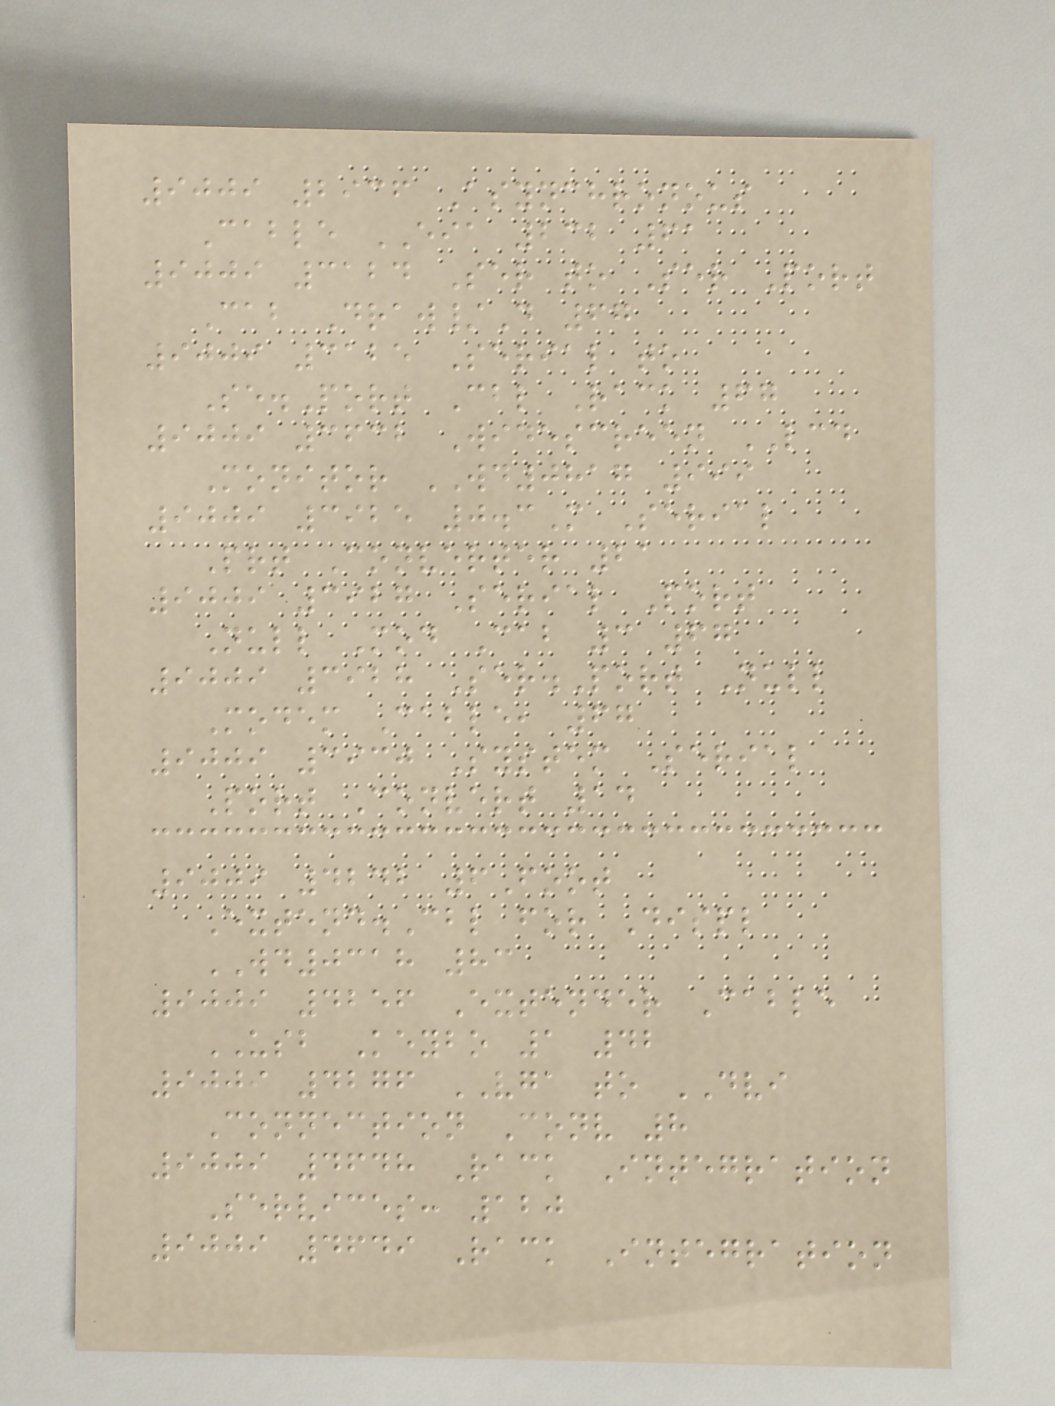9009 2936 Asynchronous
Cable EIA 232 61
9009 3124 Ser to Ser Port
Cab Draw/D 67
9009 3125 Serial to
Se.Port Cbl Rack 67
9009 3632 Widescreen LCD
Monitor WD0817 999
9009 3925 0.3M Serial
Prt Converter 21
9009 3927 Serial Port
Null Mod Cab 3 67
9009 3928 Ser.Port Null
Modem Cable, 67
9009 3930 System Serial
Port Convert 14
9009 4242 6Foot
Extend.Cbl for Displ
WD0318 83
9009 4256 Extender Cable
USB Keybo 1 42
9009 4276 VGA to DVI
Connection Conv 8
9009 4648 Rack Integration
Services: 120
9009 4649 Rack Integration
